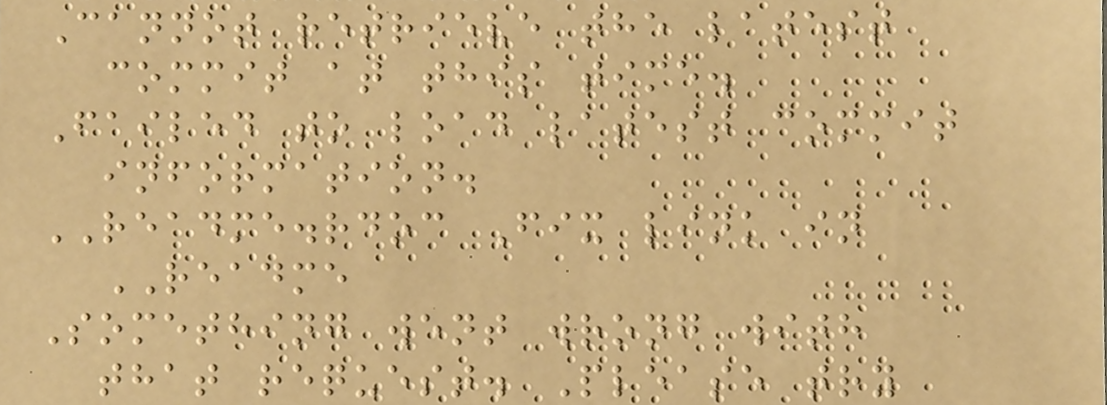Cannot retrieve the latest
commit at this time.
Failed to load latest commit
information.
README.rdoc Fix link in
README
Something went wrong with
that request. Please try
